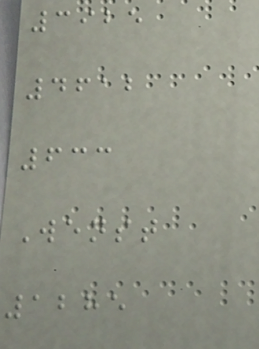3925
4612
633
Wenst
1285
